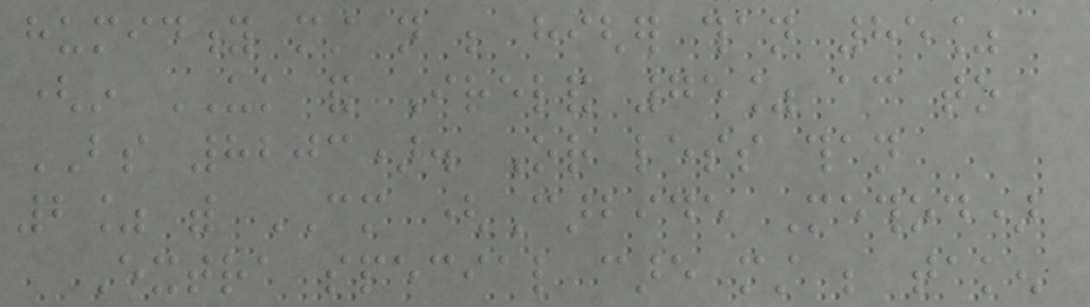humidity must not be higher than 85%
(in UK and Ireland 75% according to
BS 8203). Or less than
2% with CM (Carbide Method)
Extra special care must be taken
